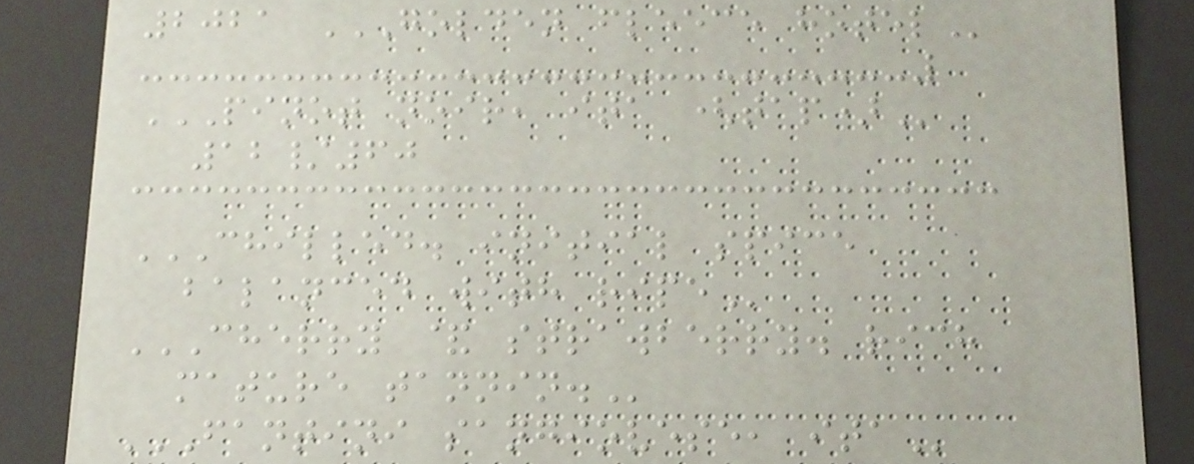2021 GOLDEN FLEECE HOTEL
PINOT NOIR, ITA (TAP)
12/60
CHILLED. INITIAL SPICE
BALANCED WITH RIPE
CHERRY & STRAWBERRY. RICH
MATURE TANNIN.
FANTINI SANGIOVESE, ITA
